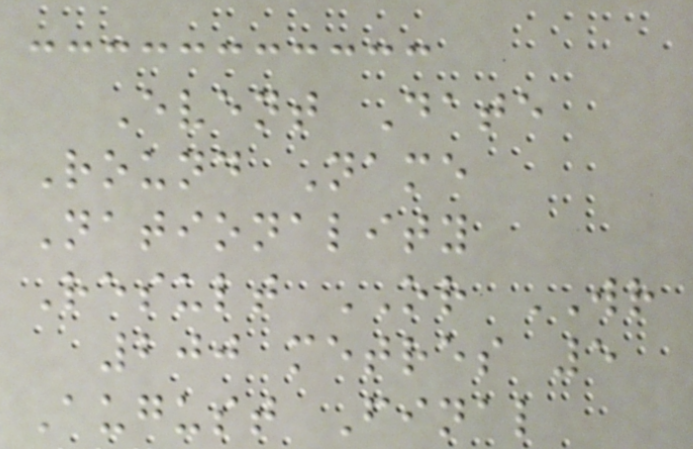Event Date
Round Name
Nationality
Result OR WR
200 metres 5
August Final
